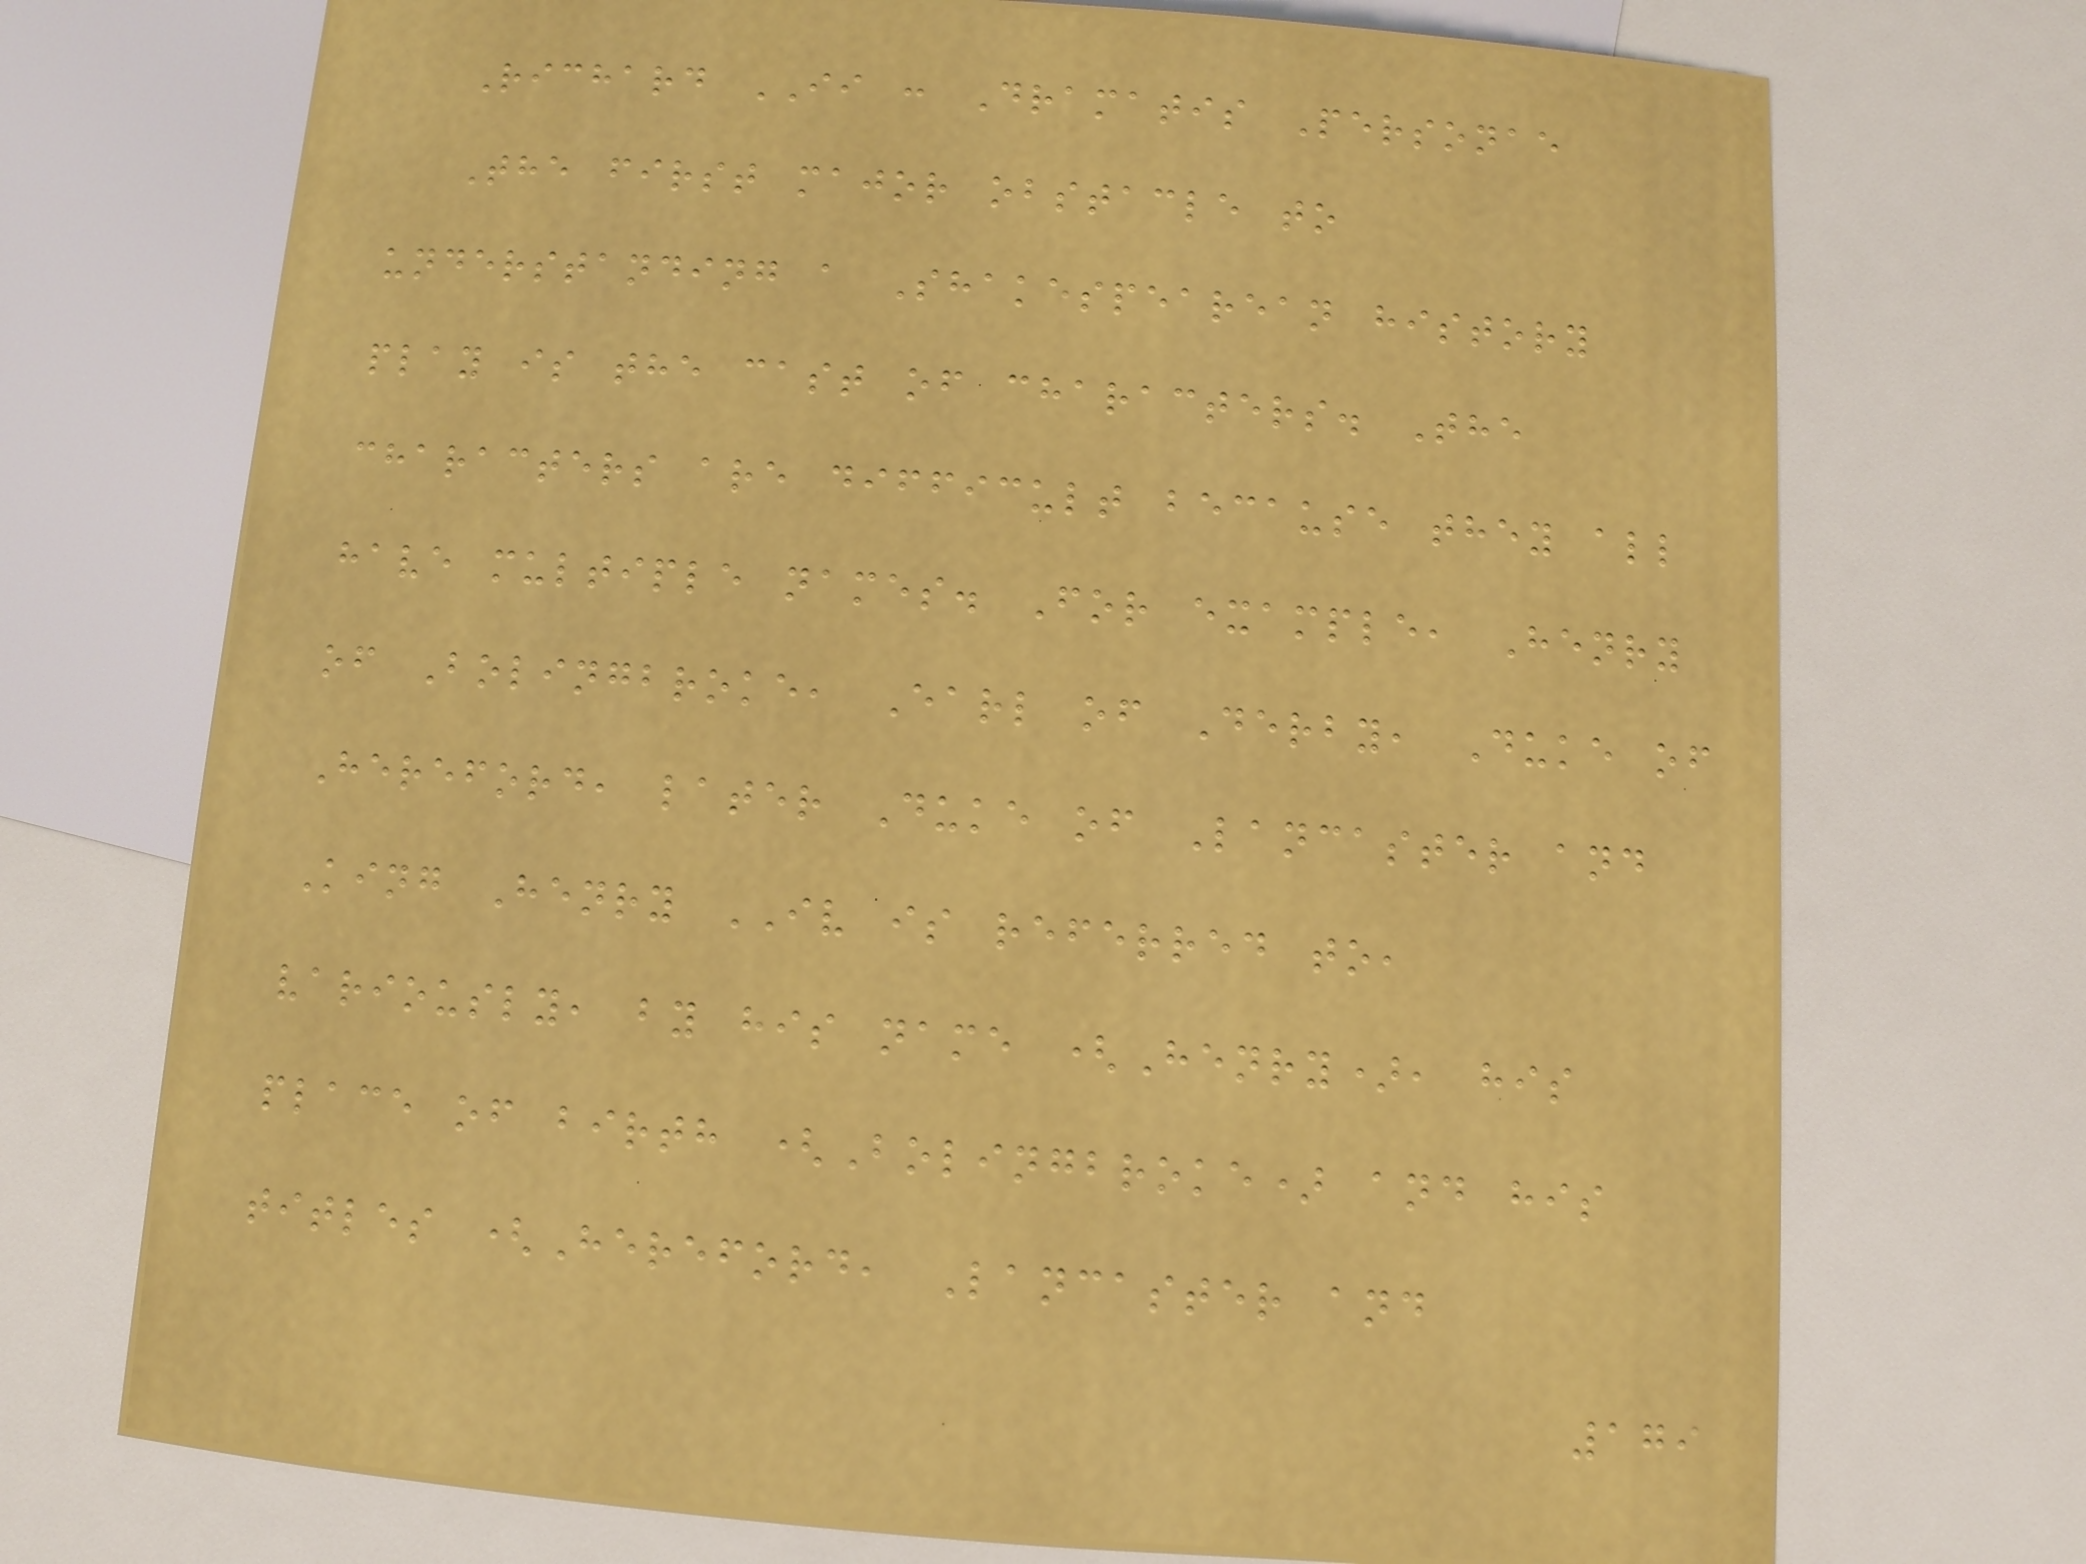Richard II : Dramatis Personae
The first major obstacle to
understanding a Shakespearean history
play is the cast of characters. The
characters are difficult because they all
have multiple names. For example, Henry
of Bolingbroke, Earl of Derby, Duke of
Hereford, later Duke of Lancaster and
King Henry IV is referred to,
variously, by his name (Henry), his
place of birth (Bolingbroke) and his
titles (Hereford, Lancaster and
179
